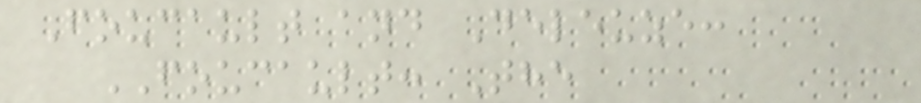Foucault and Deleuze:
FOUCAULT: The
